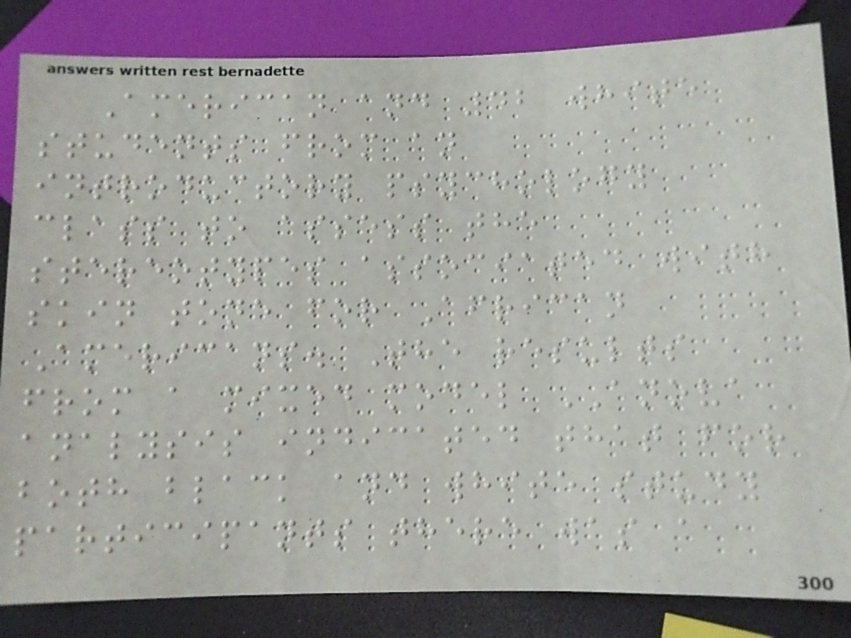American and 42 white
students from an
introductory psychology
class to assess the
stereotypes associated with
skin tone for African
Americans. The results
from a mixed model ANOVA
analysis indicated that for
both black and white study
participants there was a
